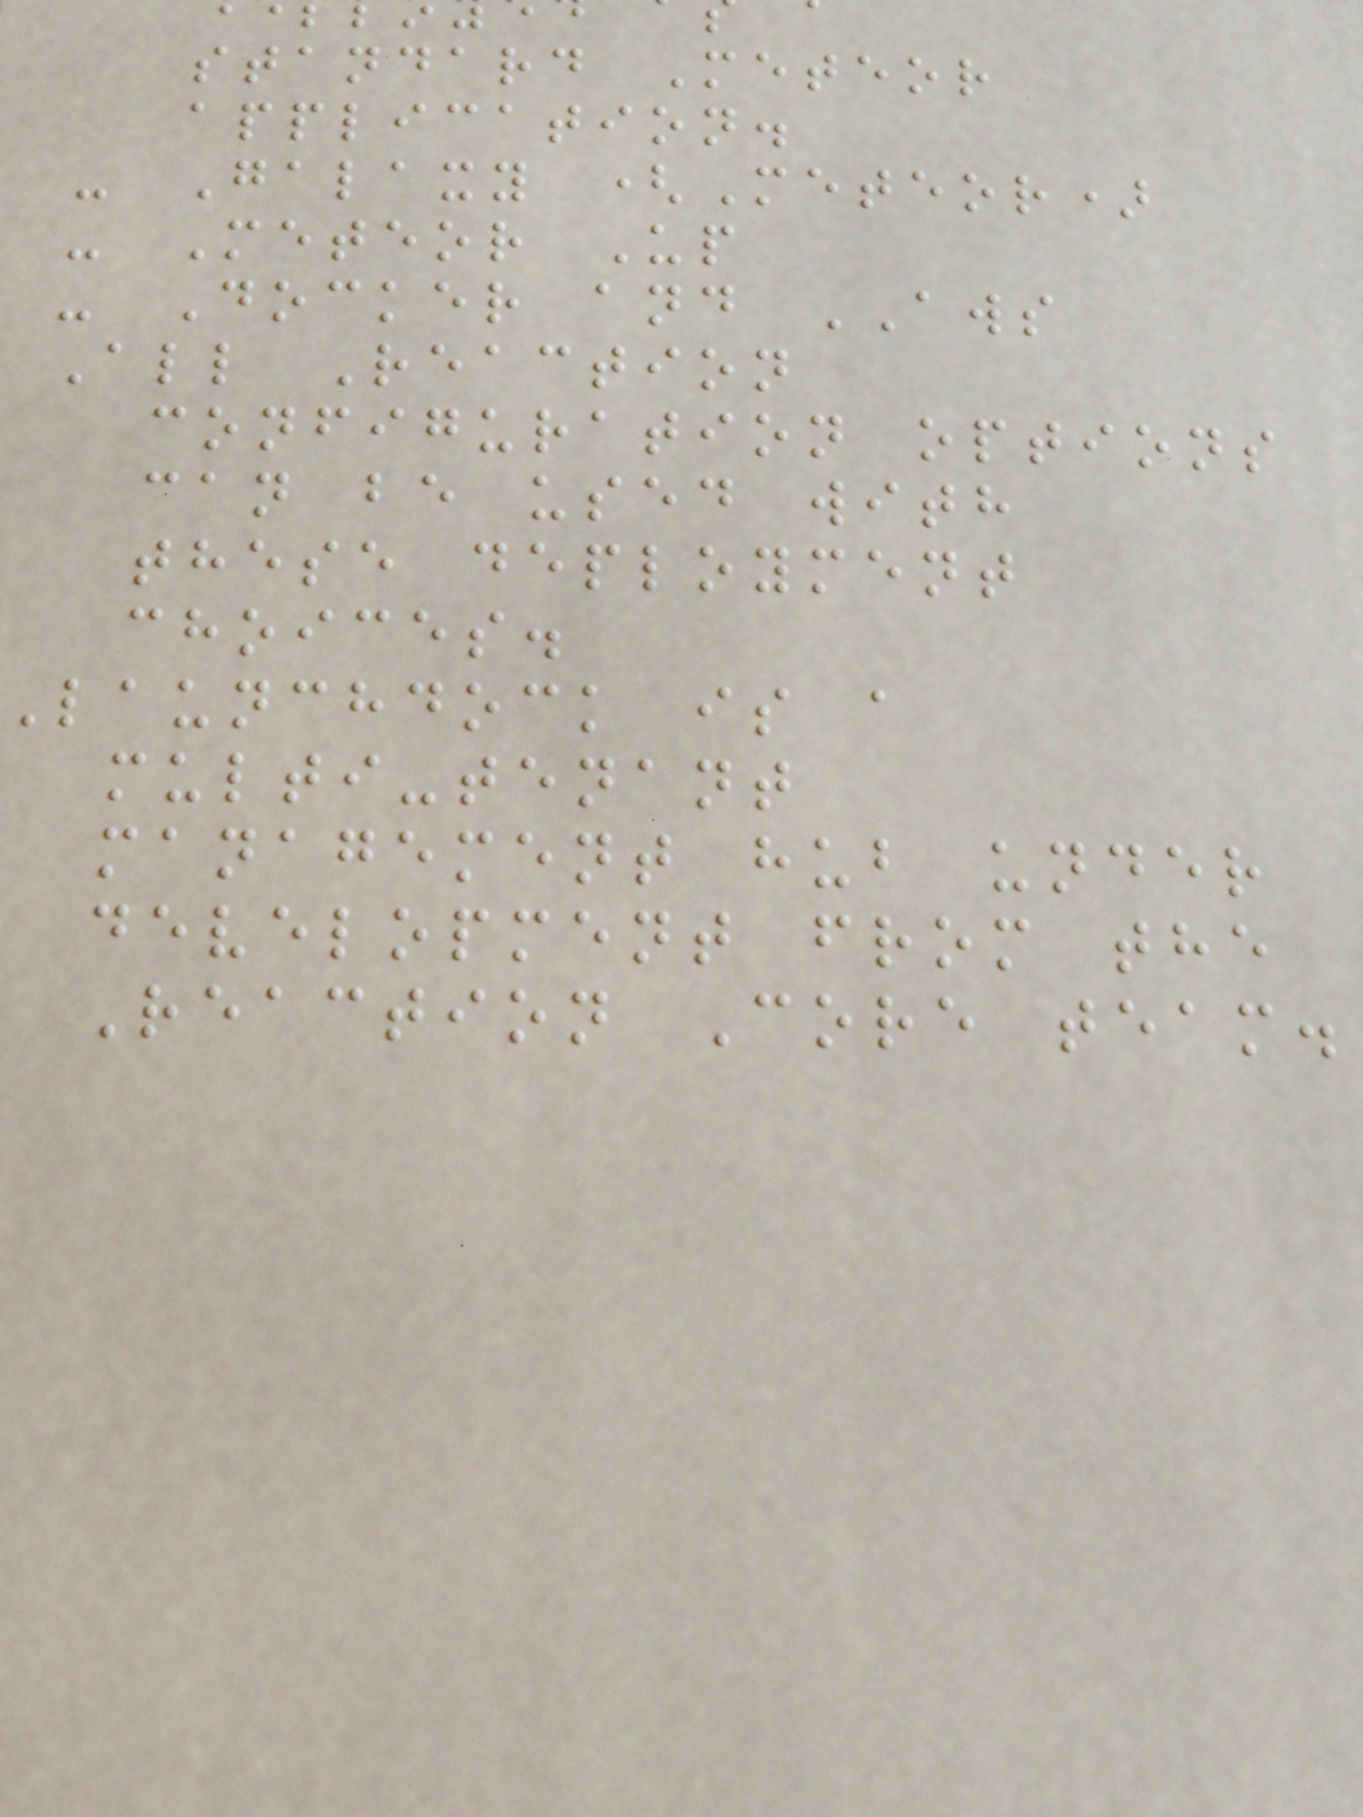standard Meteor
application.
- Galaxy (Meteor)
- Meteor Up
- Docker and AWS
All Reaction
configuration options
can be used with
these deployment
choices.
Launchdock is a
multi-tenant
management hub under
development from the
Reaction Core team.
